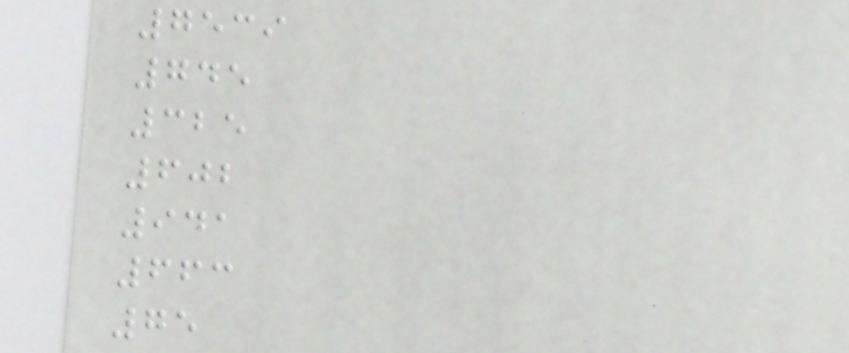7539
745
325
602
941
663
75
